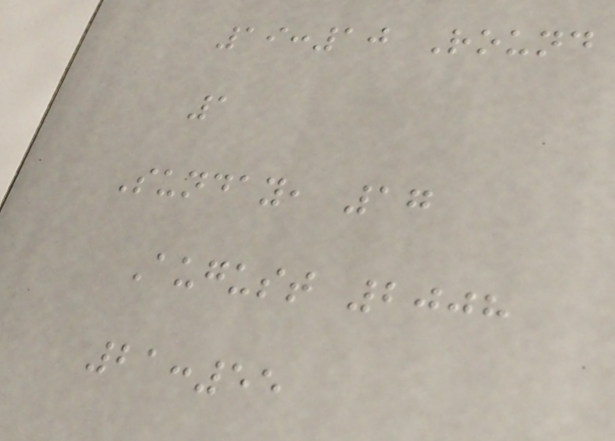19:10 Round
1
Sunday, 17
August 2008
21:55
